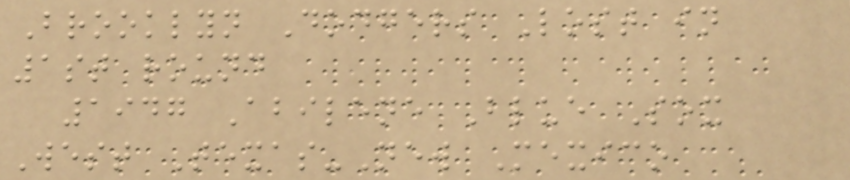Brooklyn Dodgers Lost in
1st round
1947 Abilene Blue Sox
West Texas-New Mexico
